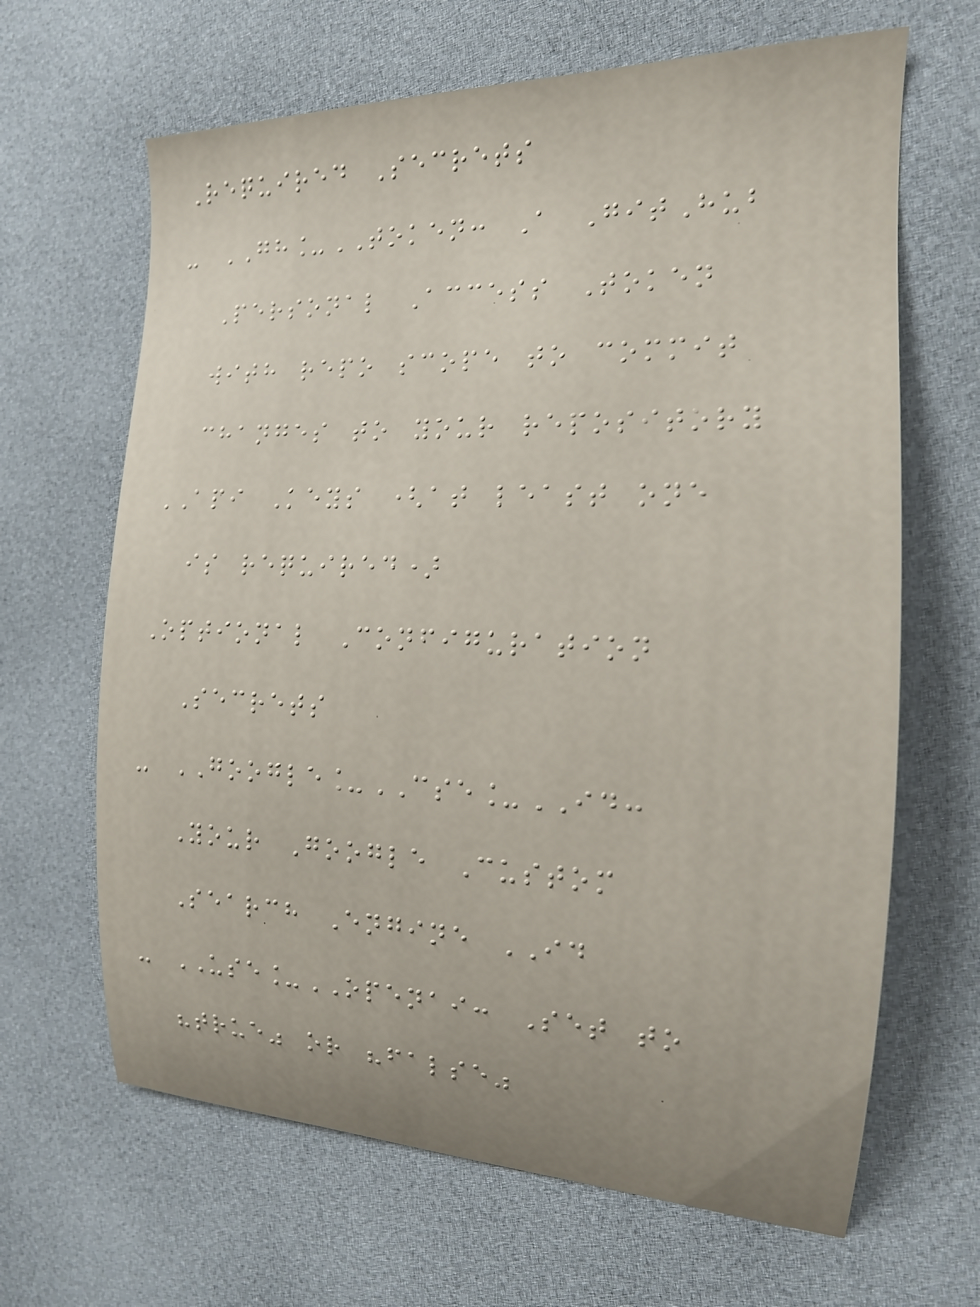Required Secrets
- GH_TOKEN: A GitHub
Personal Access Token
with repo scope to commit
changes to your repository
API Keys (at least one
is required)
Optional Configuration
Secrets
- GOOGLE_CSE_ID:
Your Google Custom
Search Engine ID
- USE_OPENAI: Set to
"true" or "false"
